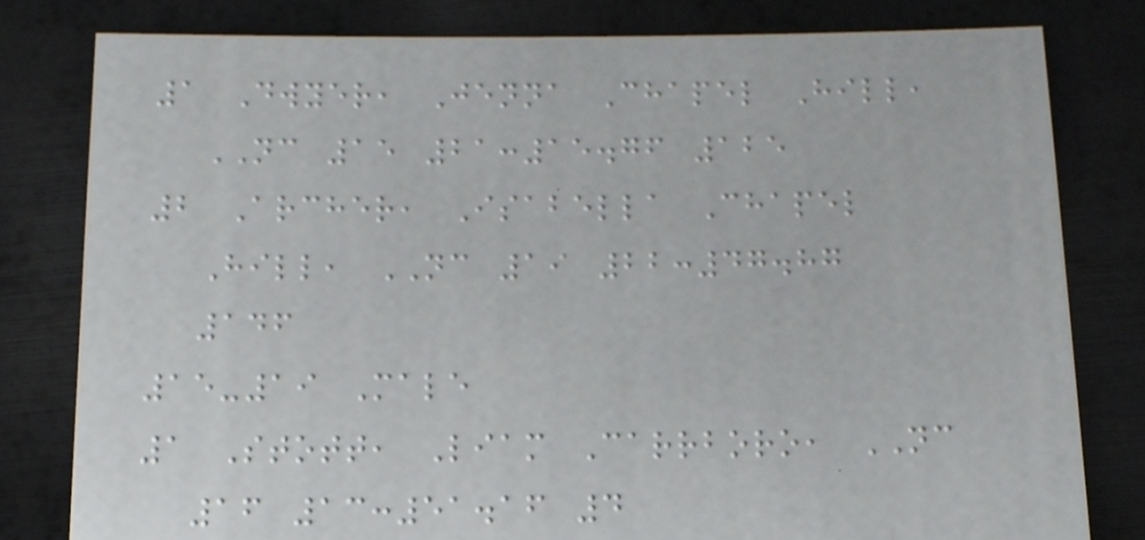1 Dwyer, Jenna Chapel Hill,
NC 15 21:15.76 125
2 Archer, Isabella Chapel
Hill, NC 19 22:47.87
146
15-19 Male
1 Stott, Liam Carrboro, NC
16 13:51.16 4
